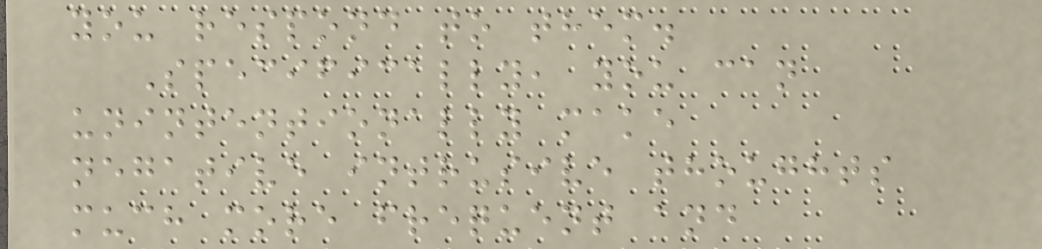you respond to them.
Specifically, you can
unintentionally make
negative intrusive thoughts
much more frequent and
